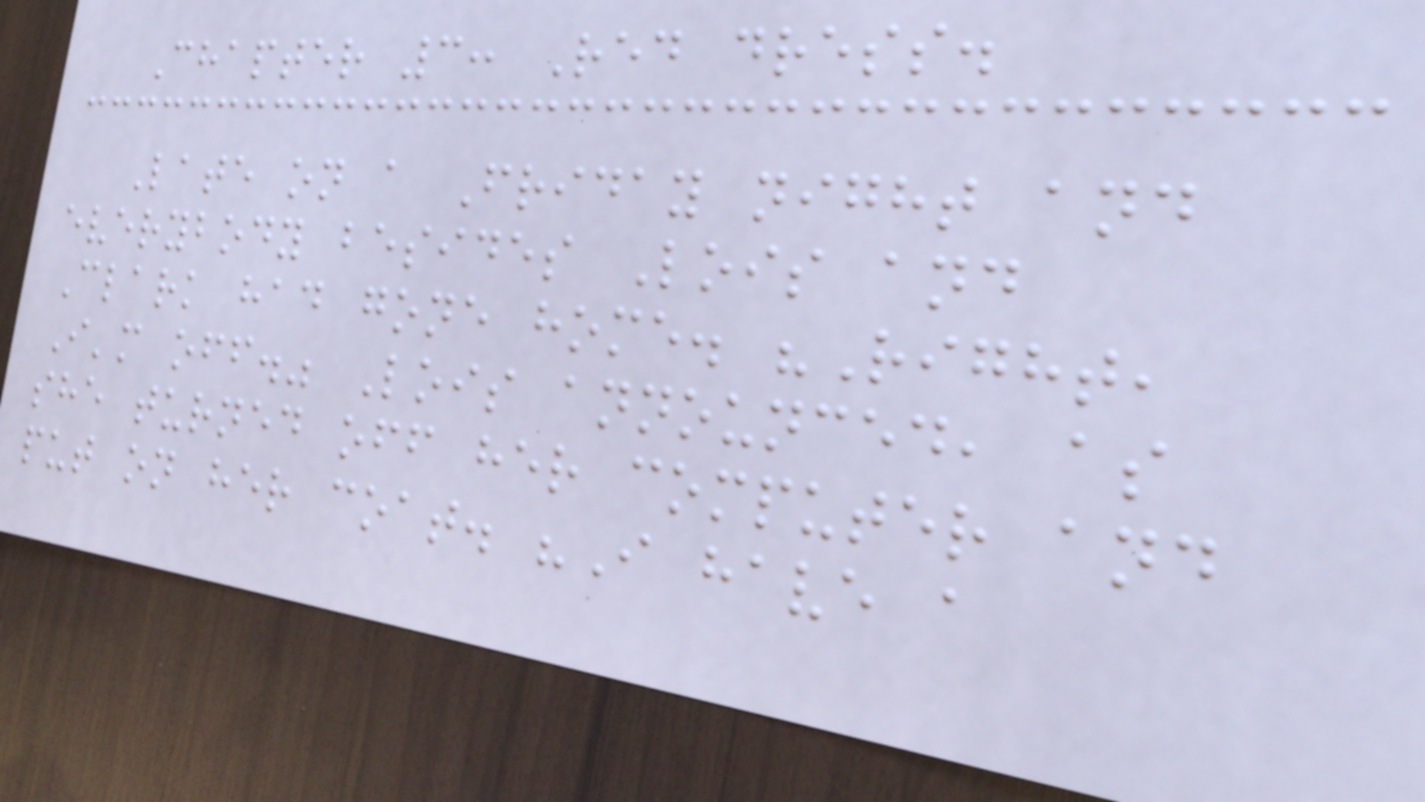Chapter 3: Red dress.
Late on a Friday night and
everybody besides Lois and
Clark had gone home. "Right,
I'm off." Lois announced, as
she turned off her computer and
put on her coat. "I have a
